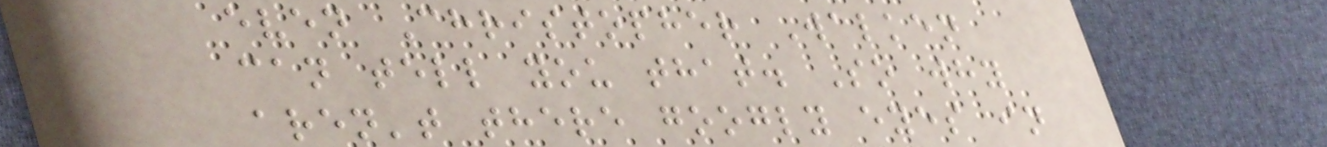even Christopher Walken
can tell you that. So why
aren't there googly eyes in
